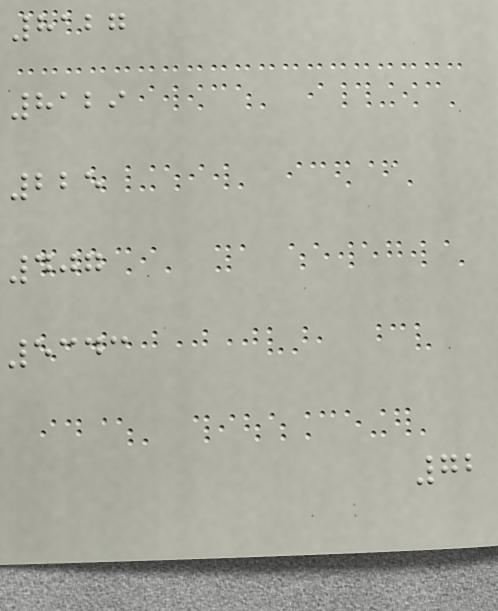8127
8129
225
407
5343
72
